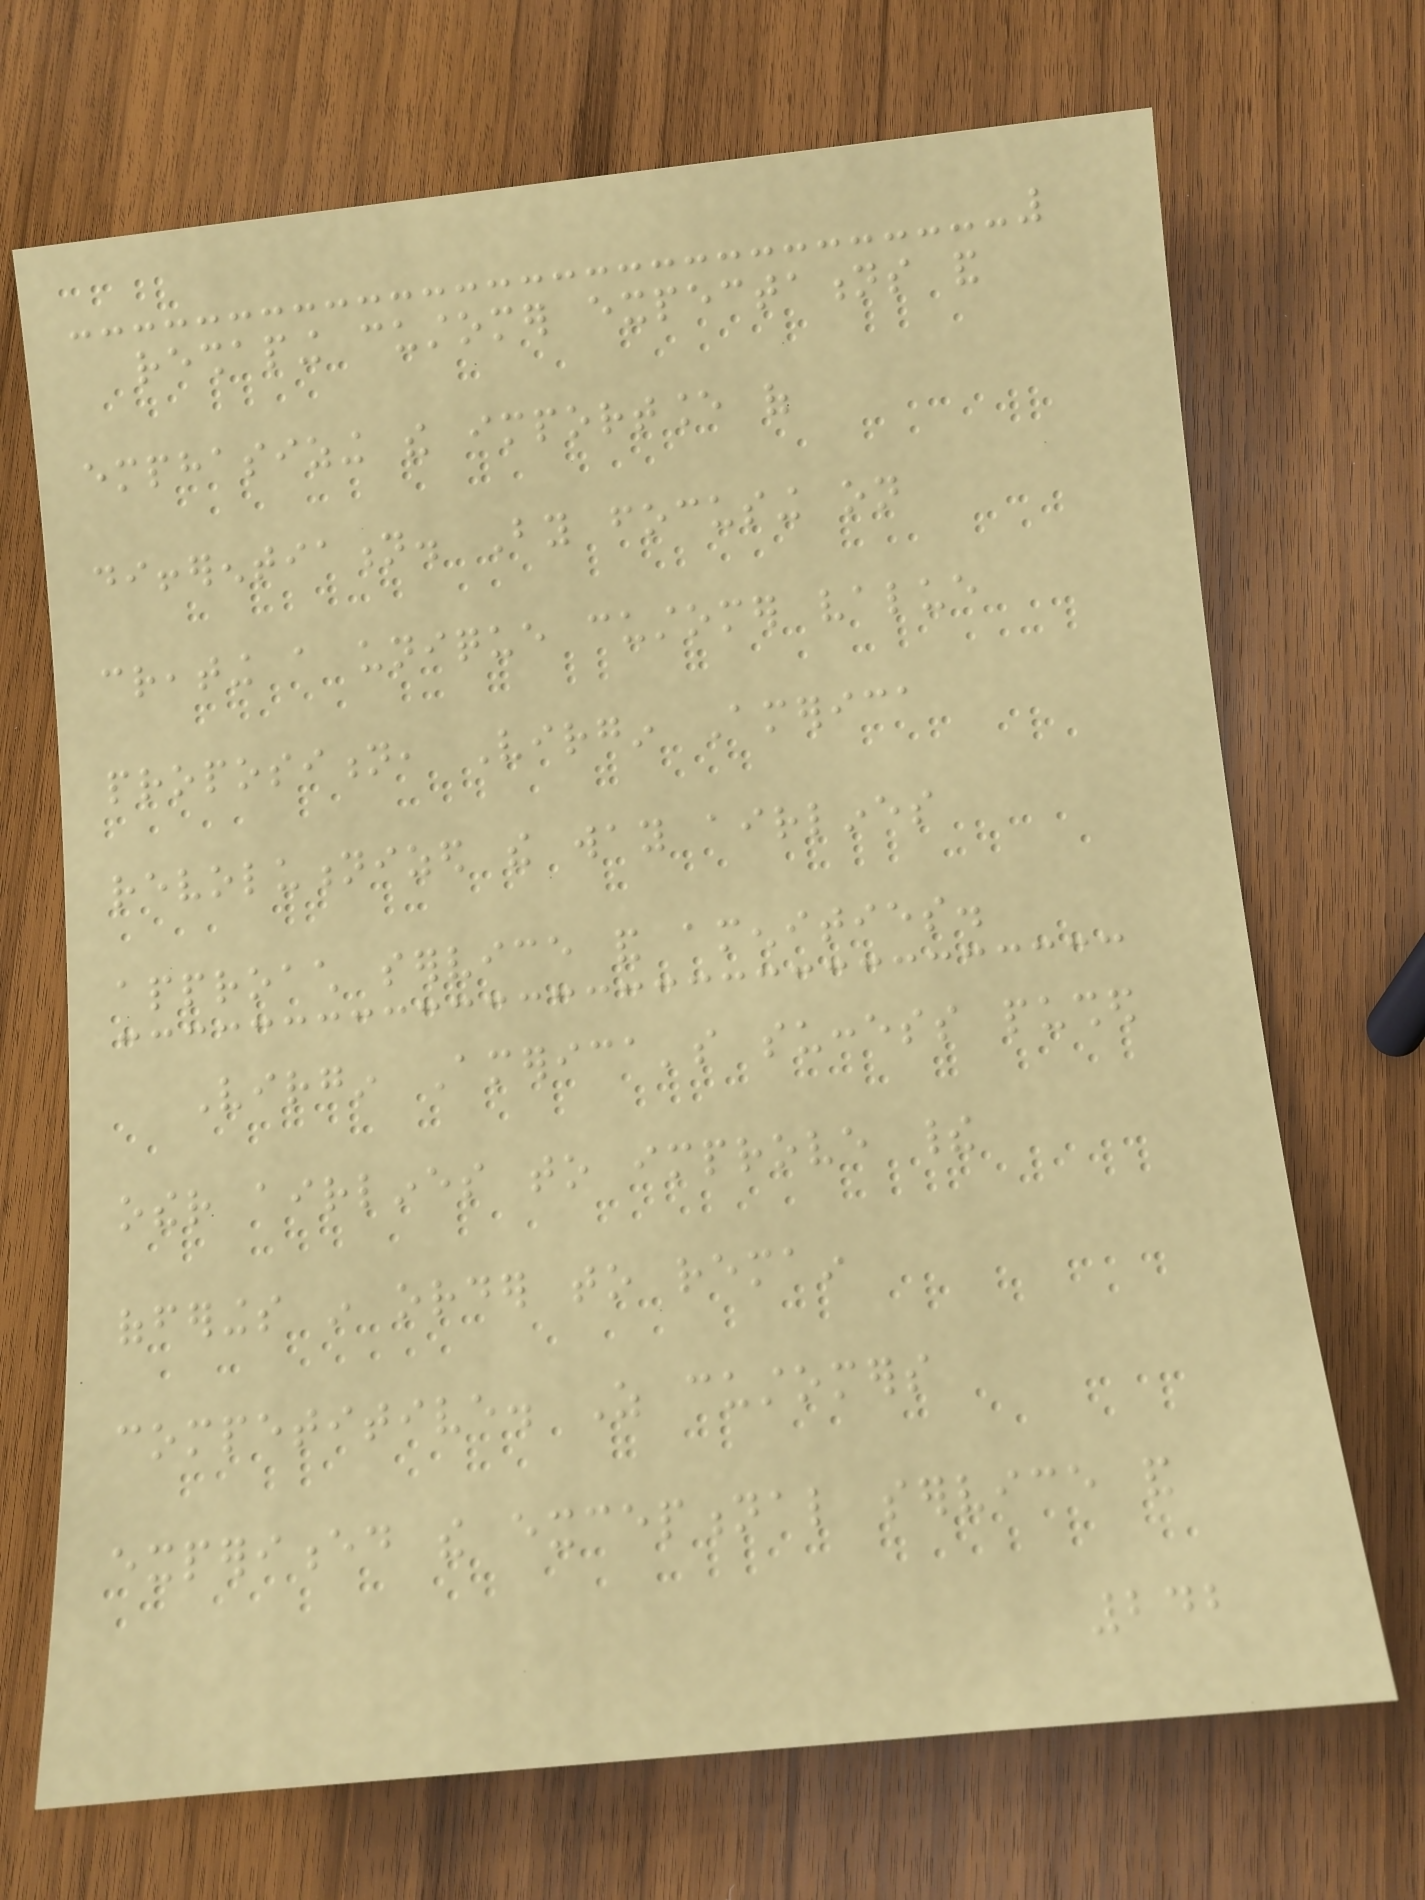reshaping customer expectations and
emphasizing the importance of
differentiation. By focusing on
creating a unique customer value
proposition, Virgin America
revolutionized the way airlines
approach service and amenities.
Virgin America's success pushed
other airlines to improve their
offerings in order to remain
competitive. As customers
experienced the exceptional service and
242
